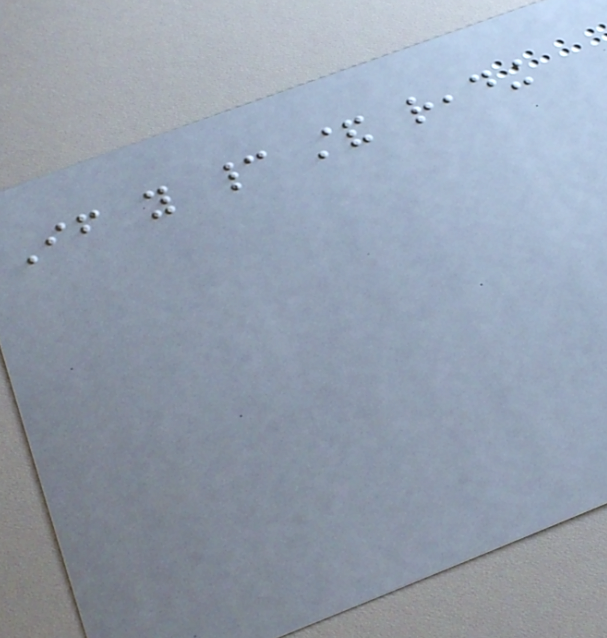If you cannot stand reading
